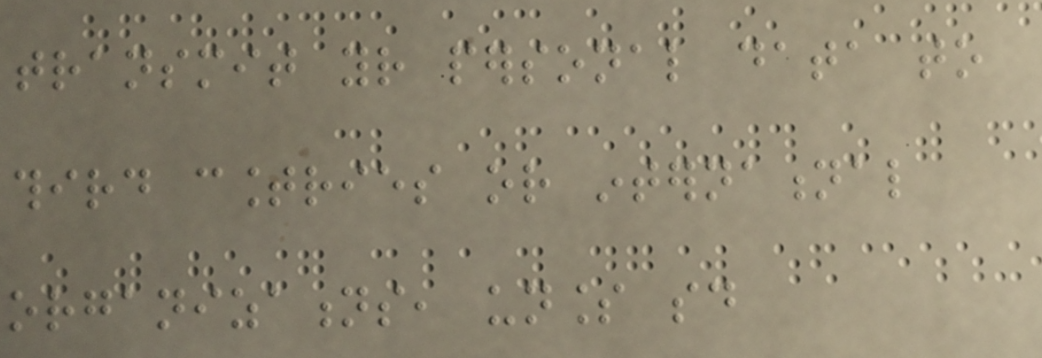transmit your personal data to
third countries or international
organizations, unless said
